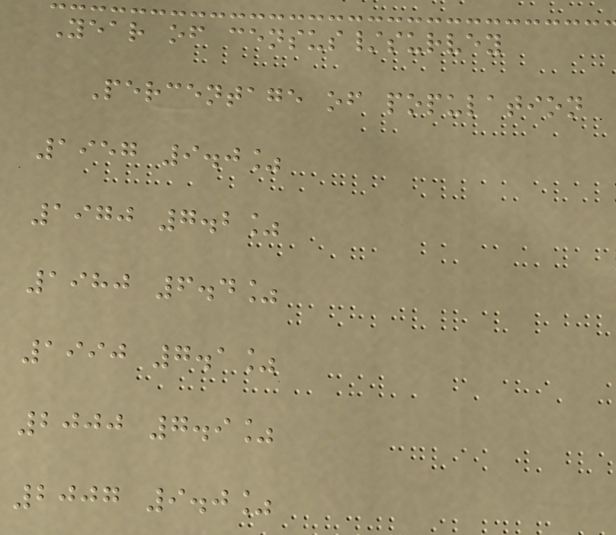Year of census/survey
Percentage of population
1957 9.0%
1970 7.2%
1980 6.4%
1990 7.1%
2000 7.9%
2007 9.0%
